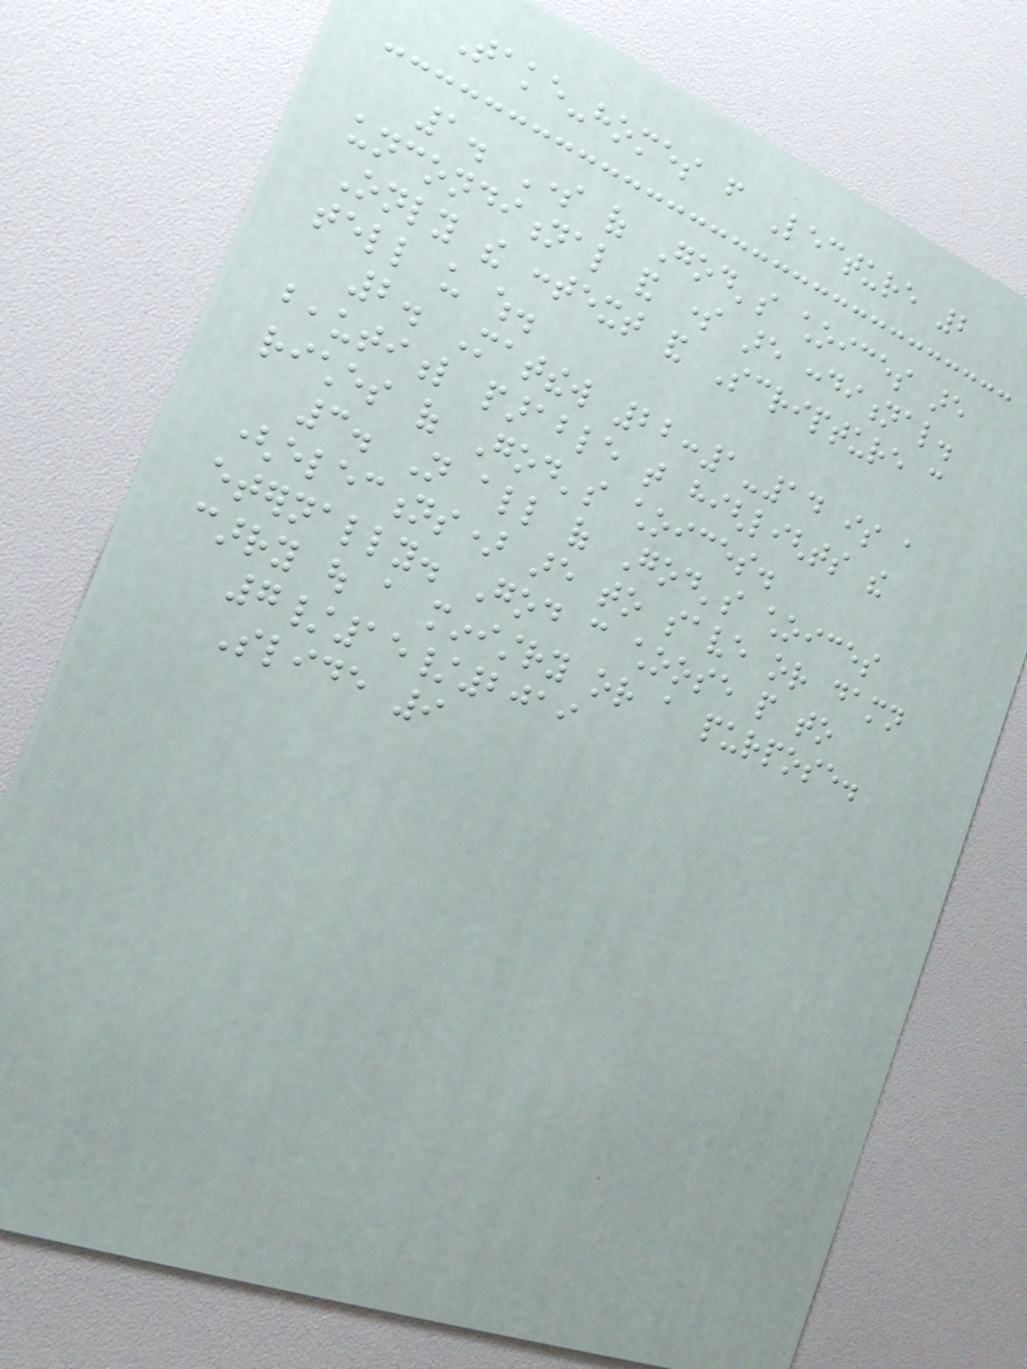Take-homes from Lecture 2
1. Some of God's choices are
unconditional and some are conditional.
Only the context and Scripture can
tell us which.
2. Matthew 22:1-14 is a
beautiful parable that highlights the
riches of God's choices.
3. Not all of God's choices
(elections) are to save or damn
eternally. God can choose people to
carry out a ministry or a purpose.
7/15/2019
Slide 9
